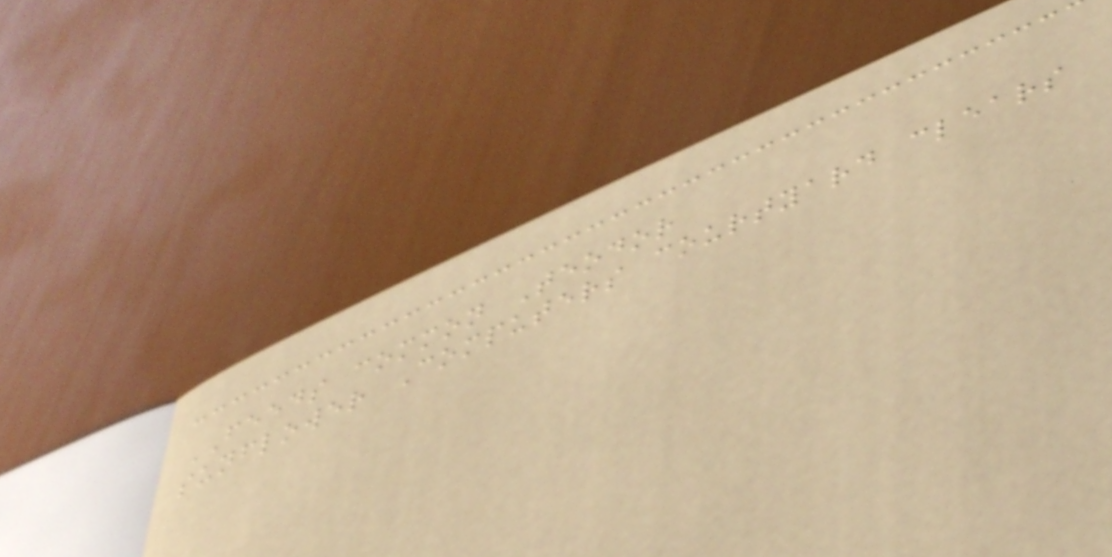FEEDS common Teodor
sunflower Computers courtyard clears
